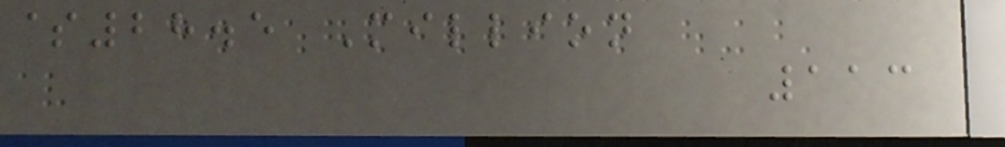$28.5 Million
113
